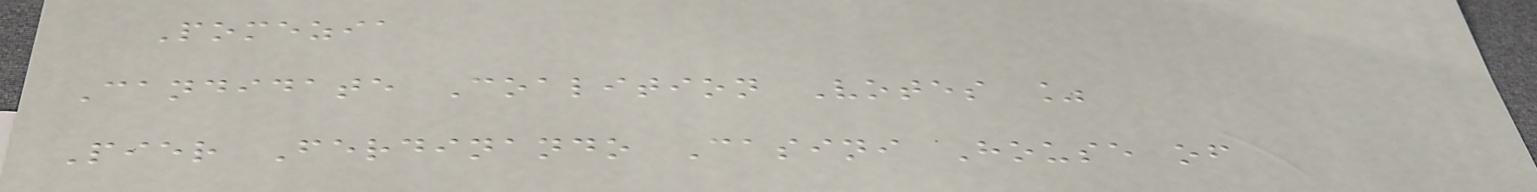Pomezia
Candidate Coalition Votes %
Pier Ferdinando Casini House of
